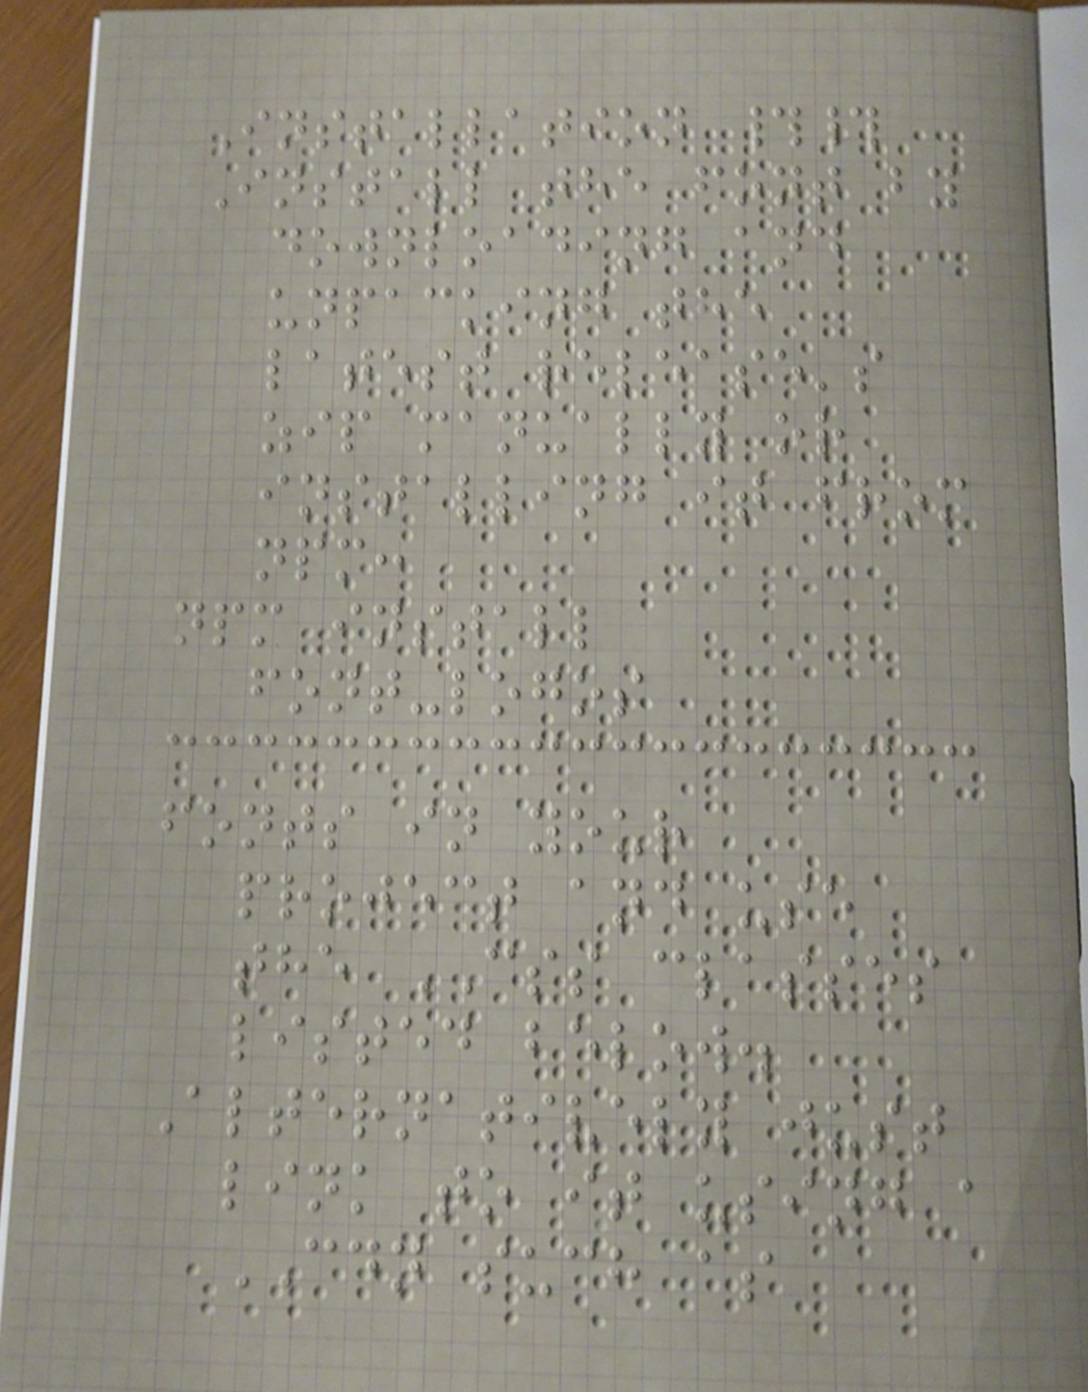Installation ##
Install the font by
downloading and
unpacking the
latest release's
zip manually or
installing it from
npm:
npm install
font-logos
fonts in your
project and use
the CSS classes
listed below.
Alternatively just
link to it using a
CDN such as
